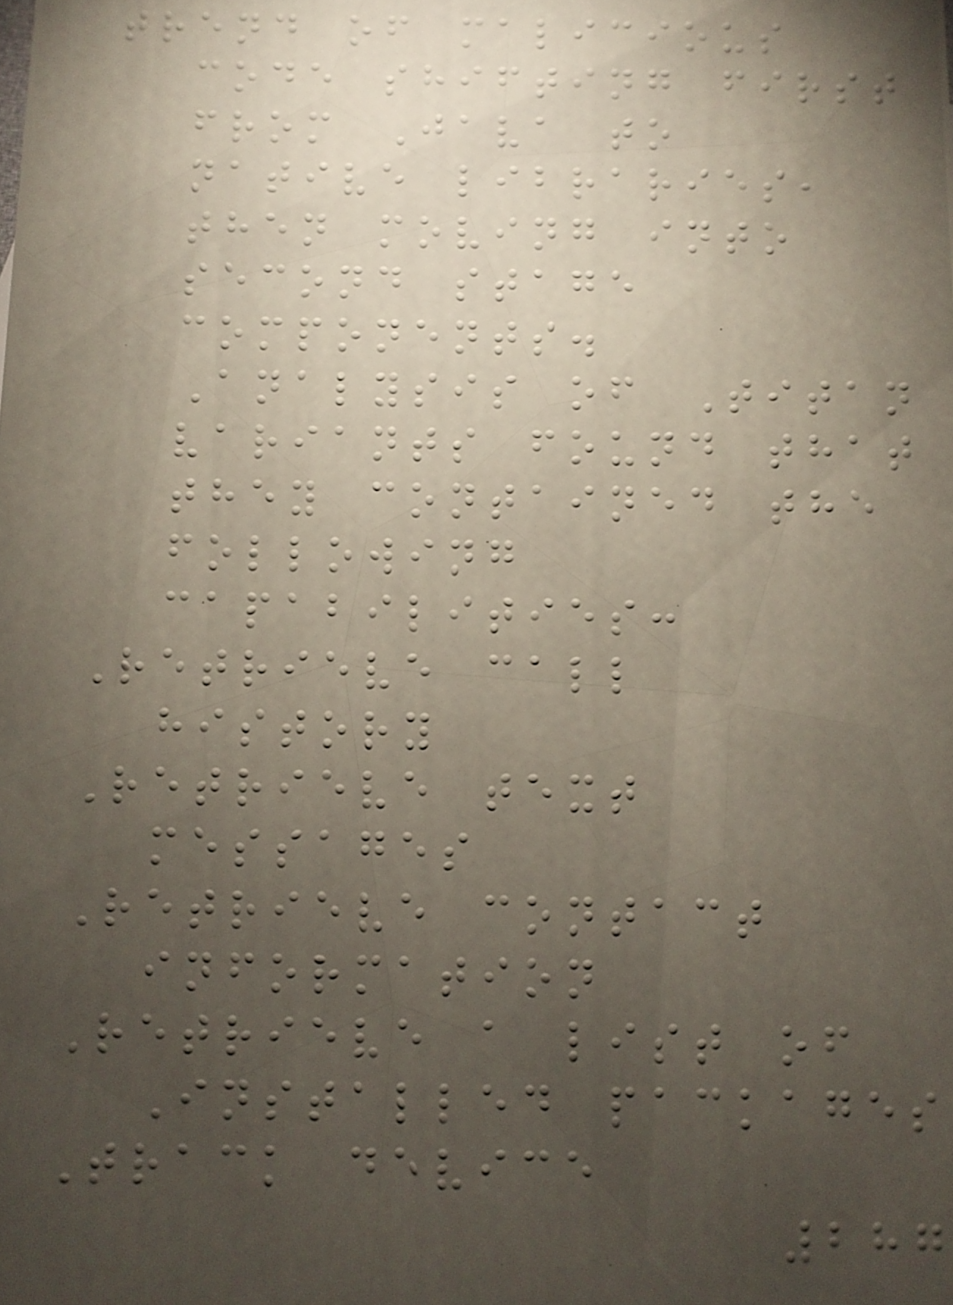trend of malicious
code shifting first
from Java to
native libraries,
then moving into
second stage
components.
Analysis of Titan
variants found that
they contained the
following
capabilities:
Retrieve call
history
Retrieve text
messages
Retrieve contact
information
Retrieve a list of
Installed packages
Track device
287
